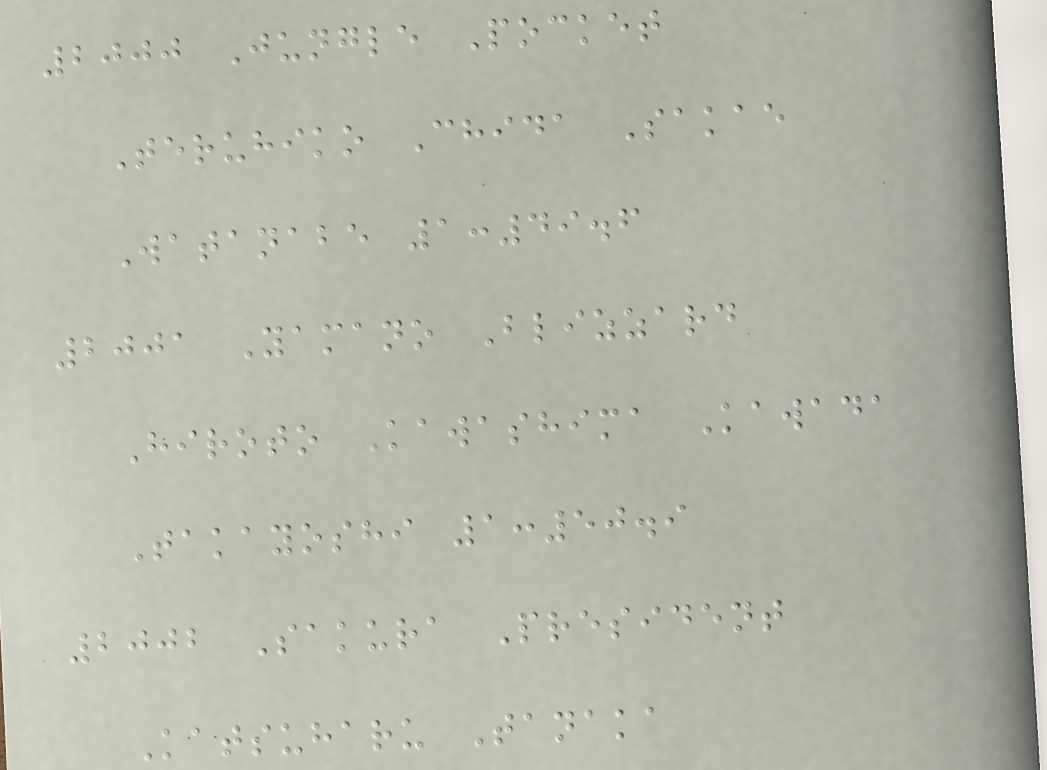2000 Jungle Pocket
Teruhiko Chida Sakae
Watanabe 1:49.6
2001 Yamano Blizzard
Hiroto Kawashima Kawada
Takayoshi 1:50.9
2002 Sakura President
Katsuharu Tanaka
